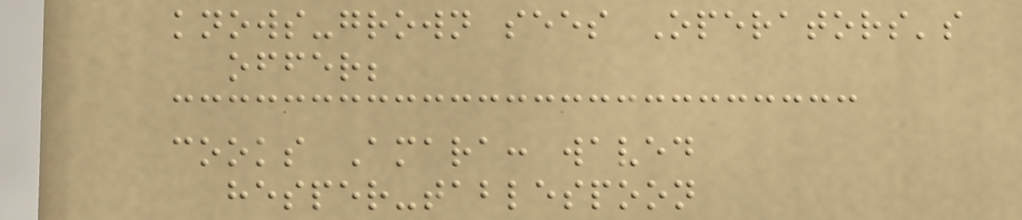knows-grown sees Operators's
offer;
cooks Amara: waved
hesper-tablespoon
